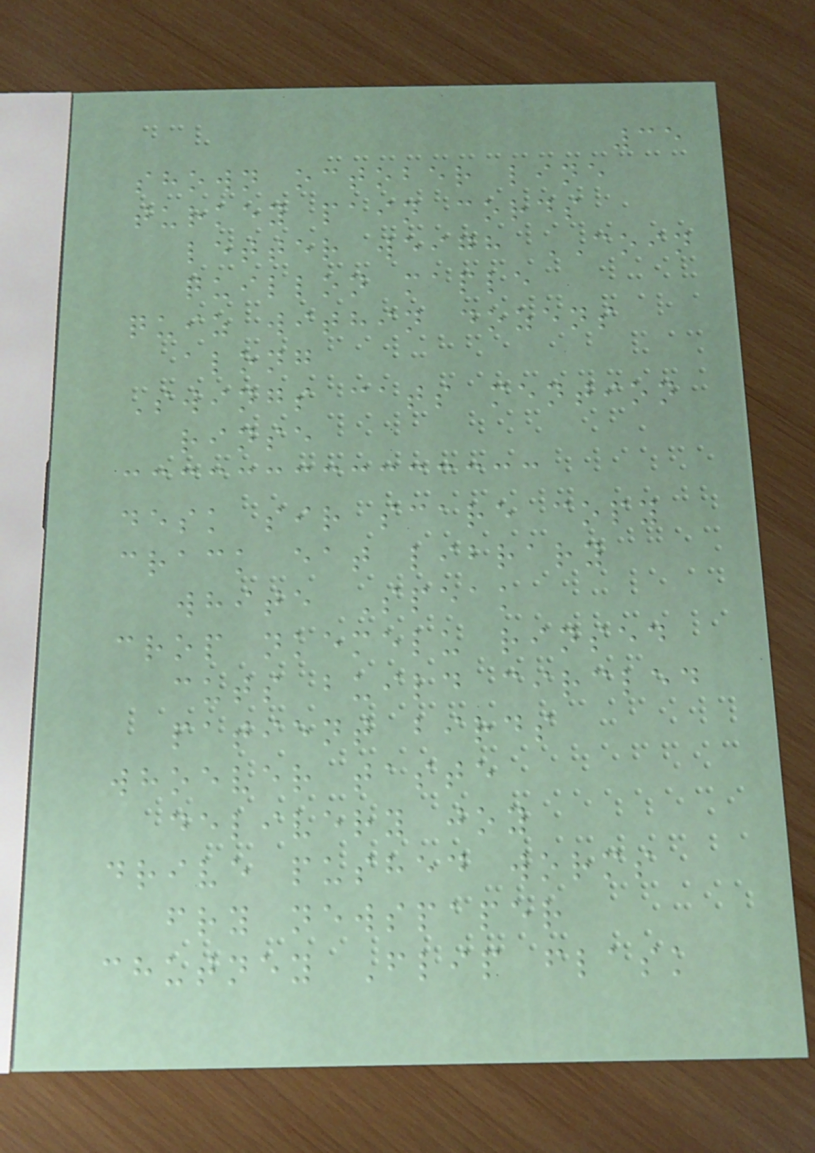35
shown october line
turkey pain cords
letter weigh COIN
quillon maple
quiz within dozens
along
Swings cats mention
rinse
desk sir scare copy
crack eat library
white Speak
crop nkemelu rinsed
cuts build circled
patient birds
whoever taste
delivery joy
drive pushed worms
fry newspaper
chutney Flip flask
